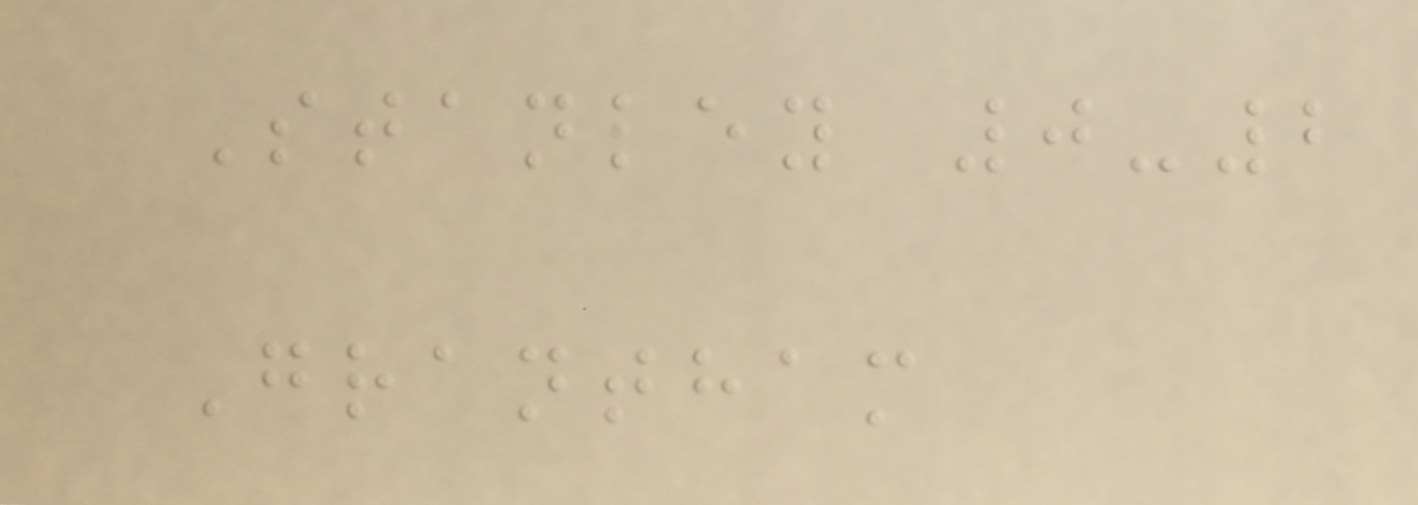Stanley 0-2
Grantham
